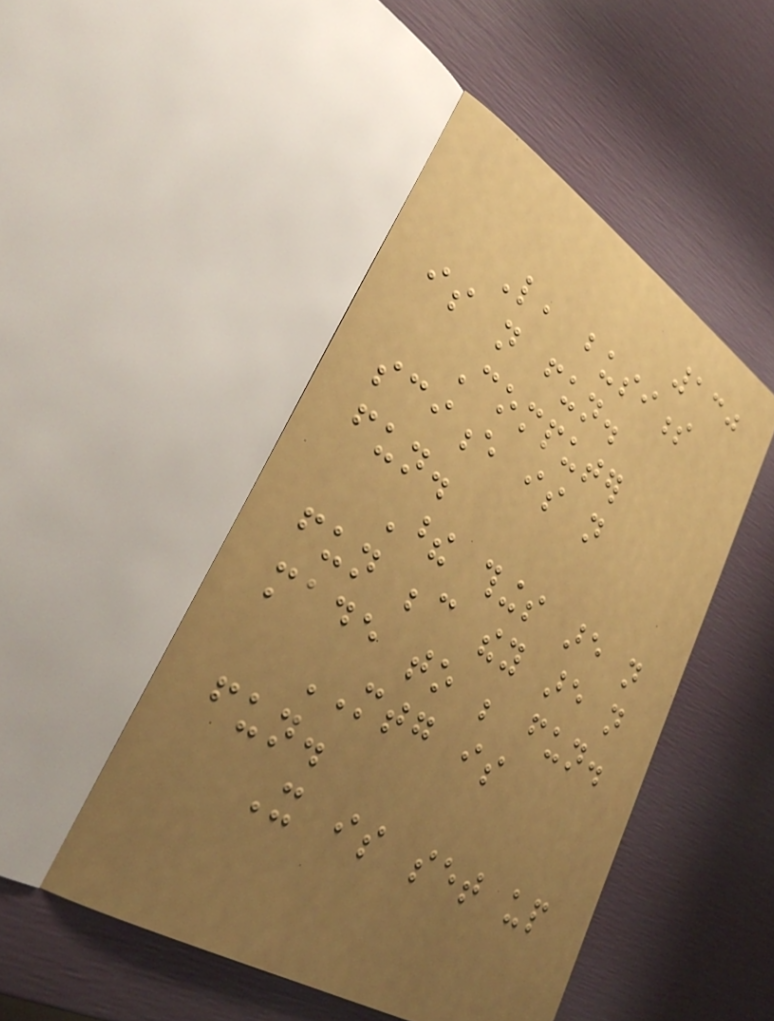130
Like, business
is not fun.
Computer
science is not
fun.
These things are not
fun because they are not
made to be fun.
MTG is
fun.
It is set up
